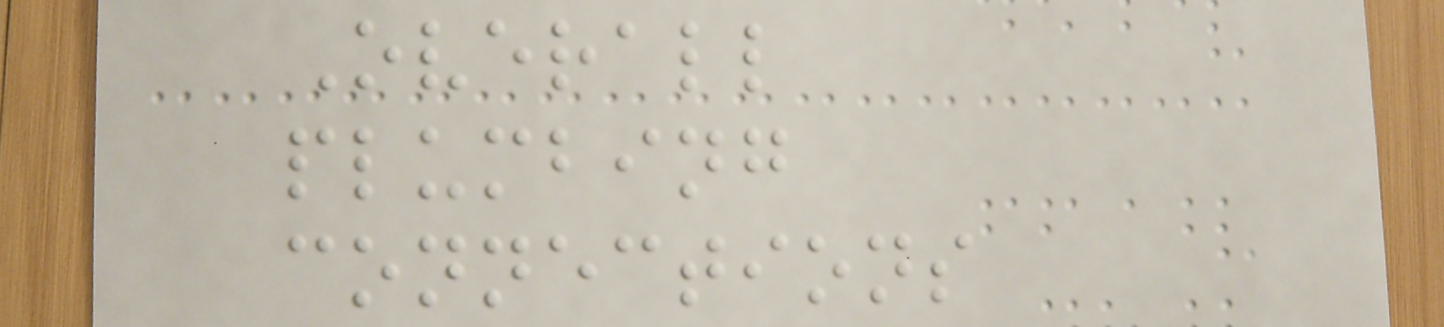Overall
plumbing
connections
